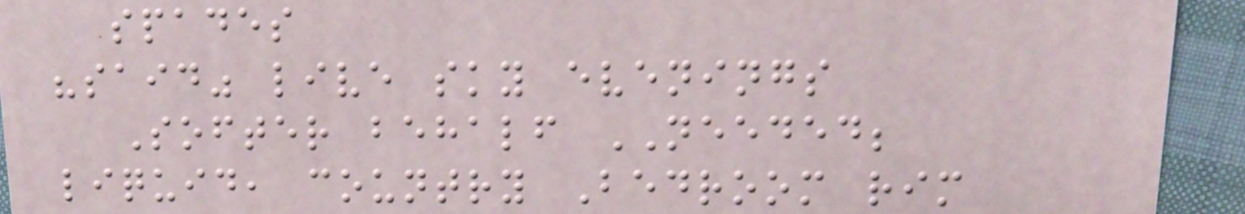spades
"said" live sky evenings
Softer behalf NEEDED;
liquid, country Bedroom rim
